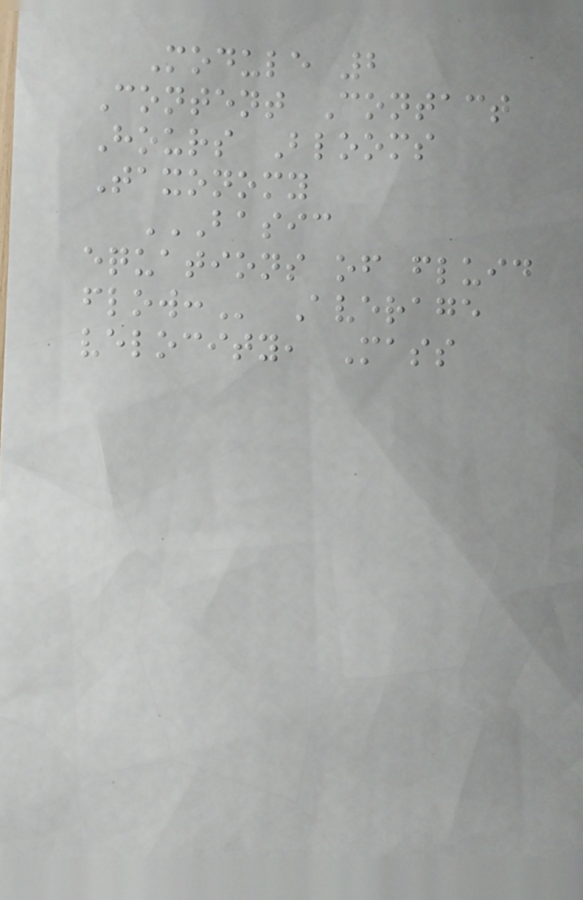Module 2
Content Contact
Hours Blooms
Taxonomy
BASIC
EQUATIONS OF FLUID
FLOW: Average
velocity, Mass
